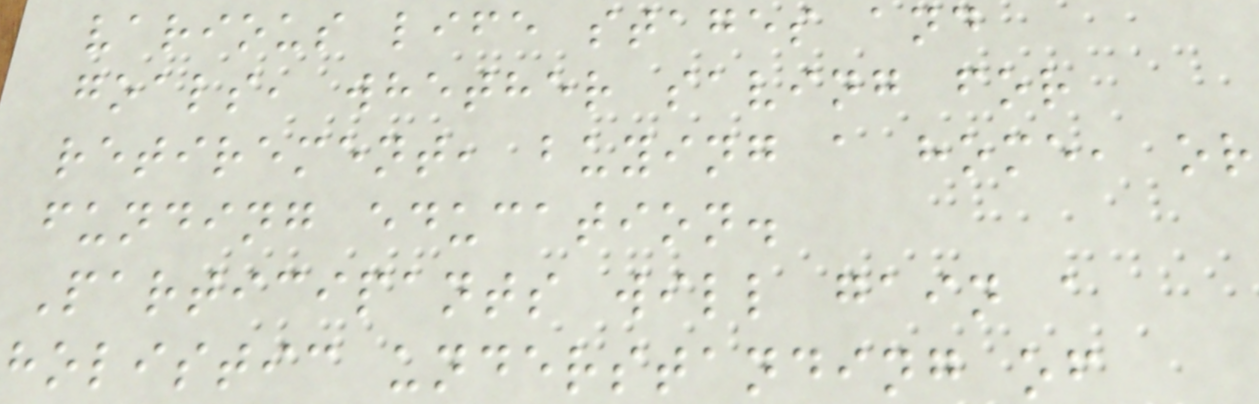various life stages and
goals, whether saving for
retirement, buying a home, or
funding education.
Participants will gain a
holistic understanding of
